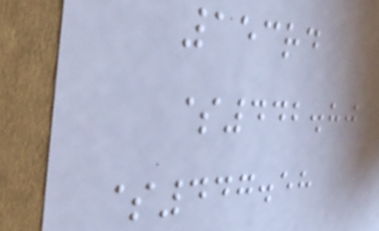153rd
$442.80
$447.58
